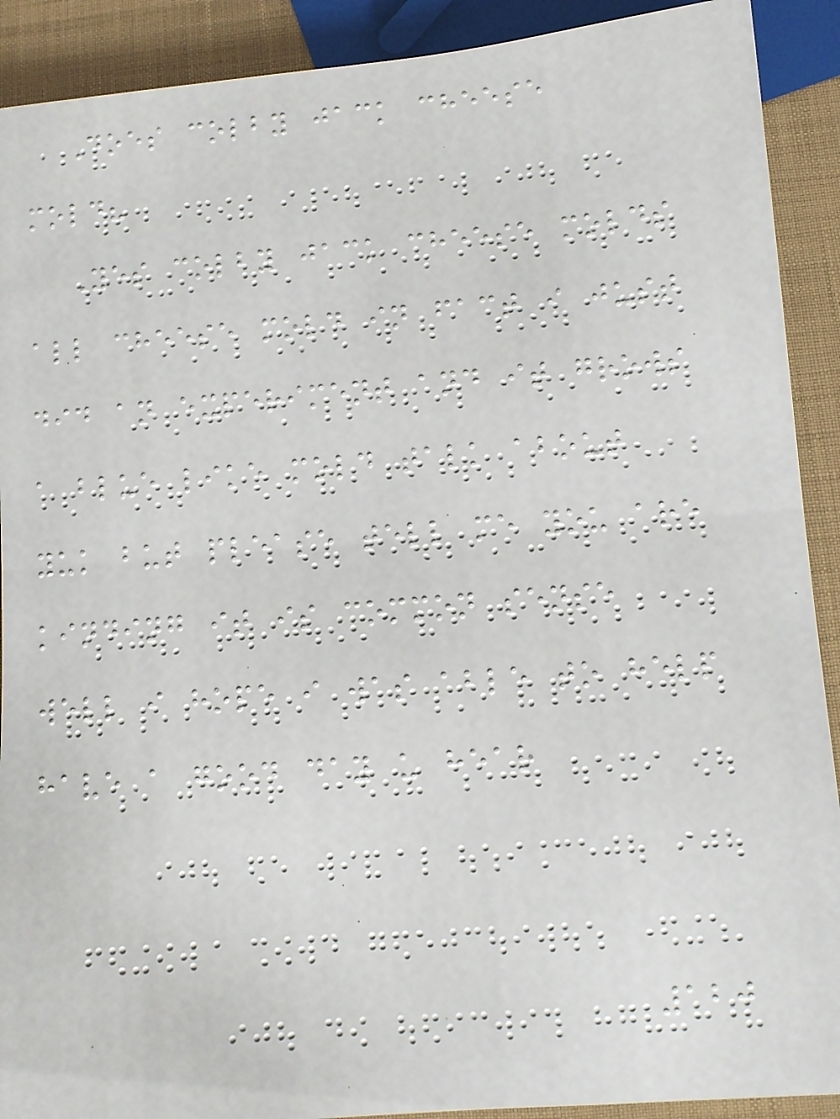Does colby jack cheese
mold?
Yes colby jack cheese molds
all cheese mold in fact i just
did an experiment and it grows
a blue like mold talk about
yuk but please tell me you are
kinding it is common sense
well i hope i was able to help
have a good day u hear
120
